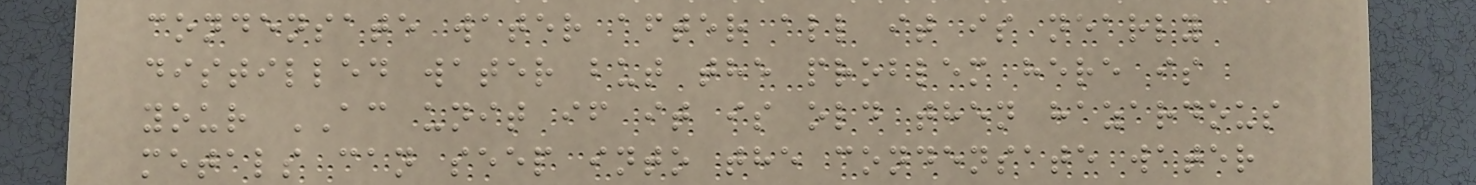condensate water after all it is nearly
distilled water but the problem here is
your AC unit if it is old then hazardous
metals can seep into the condensate water
